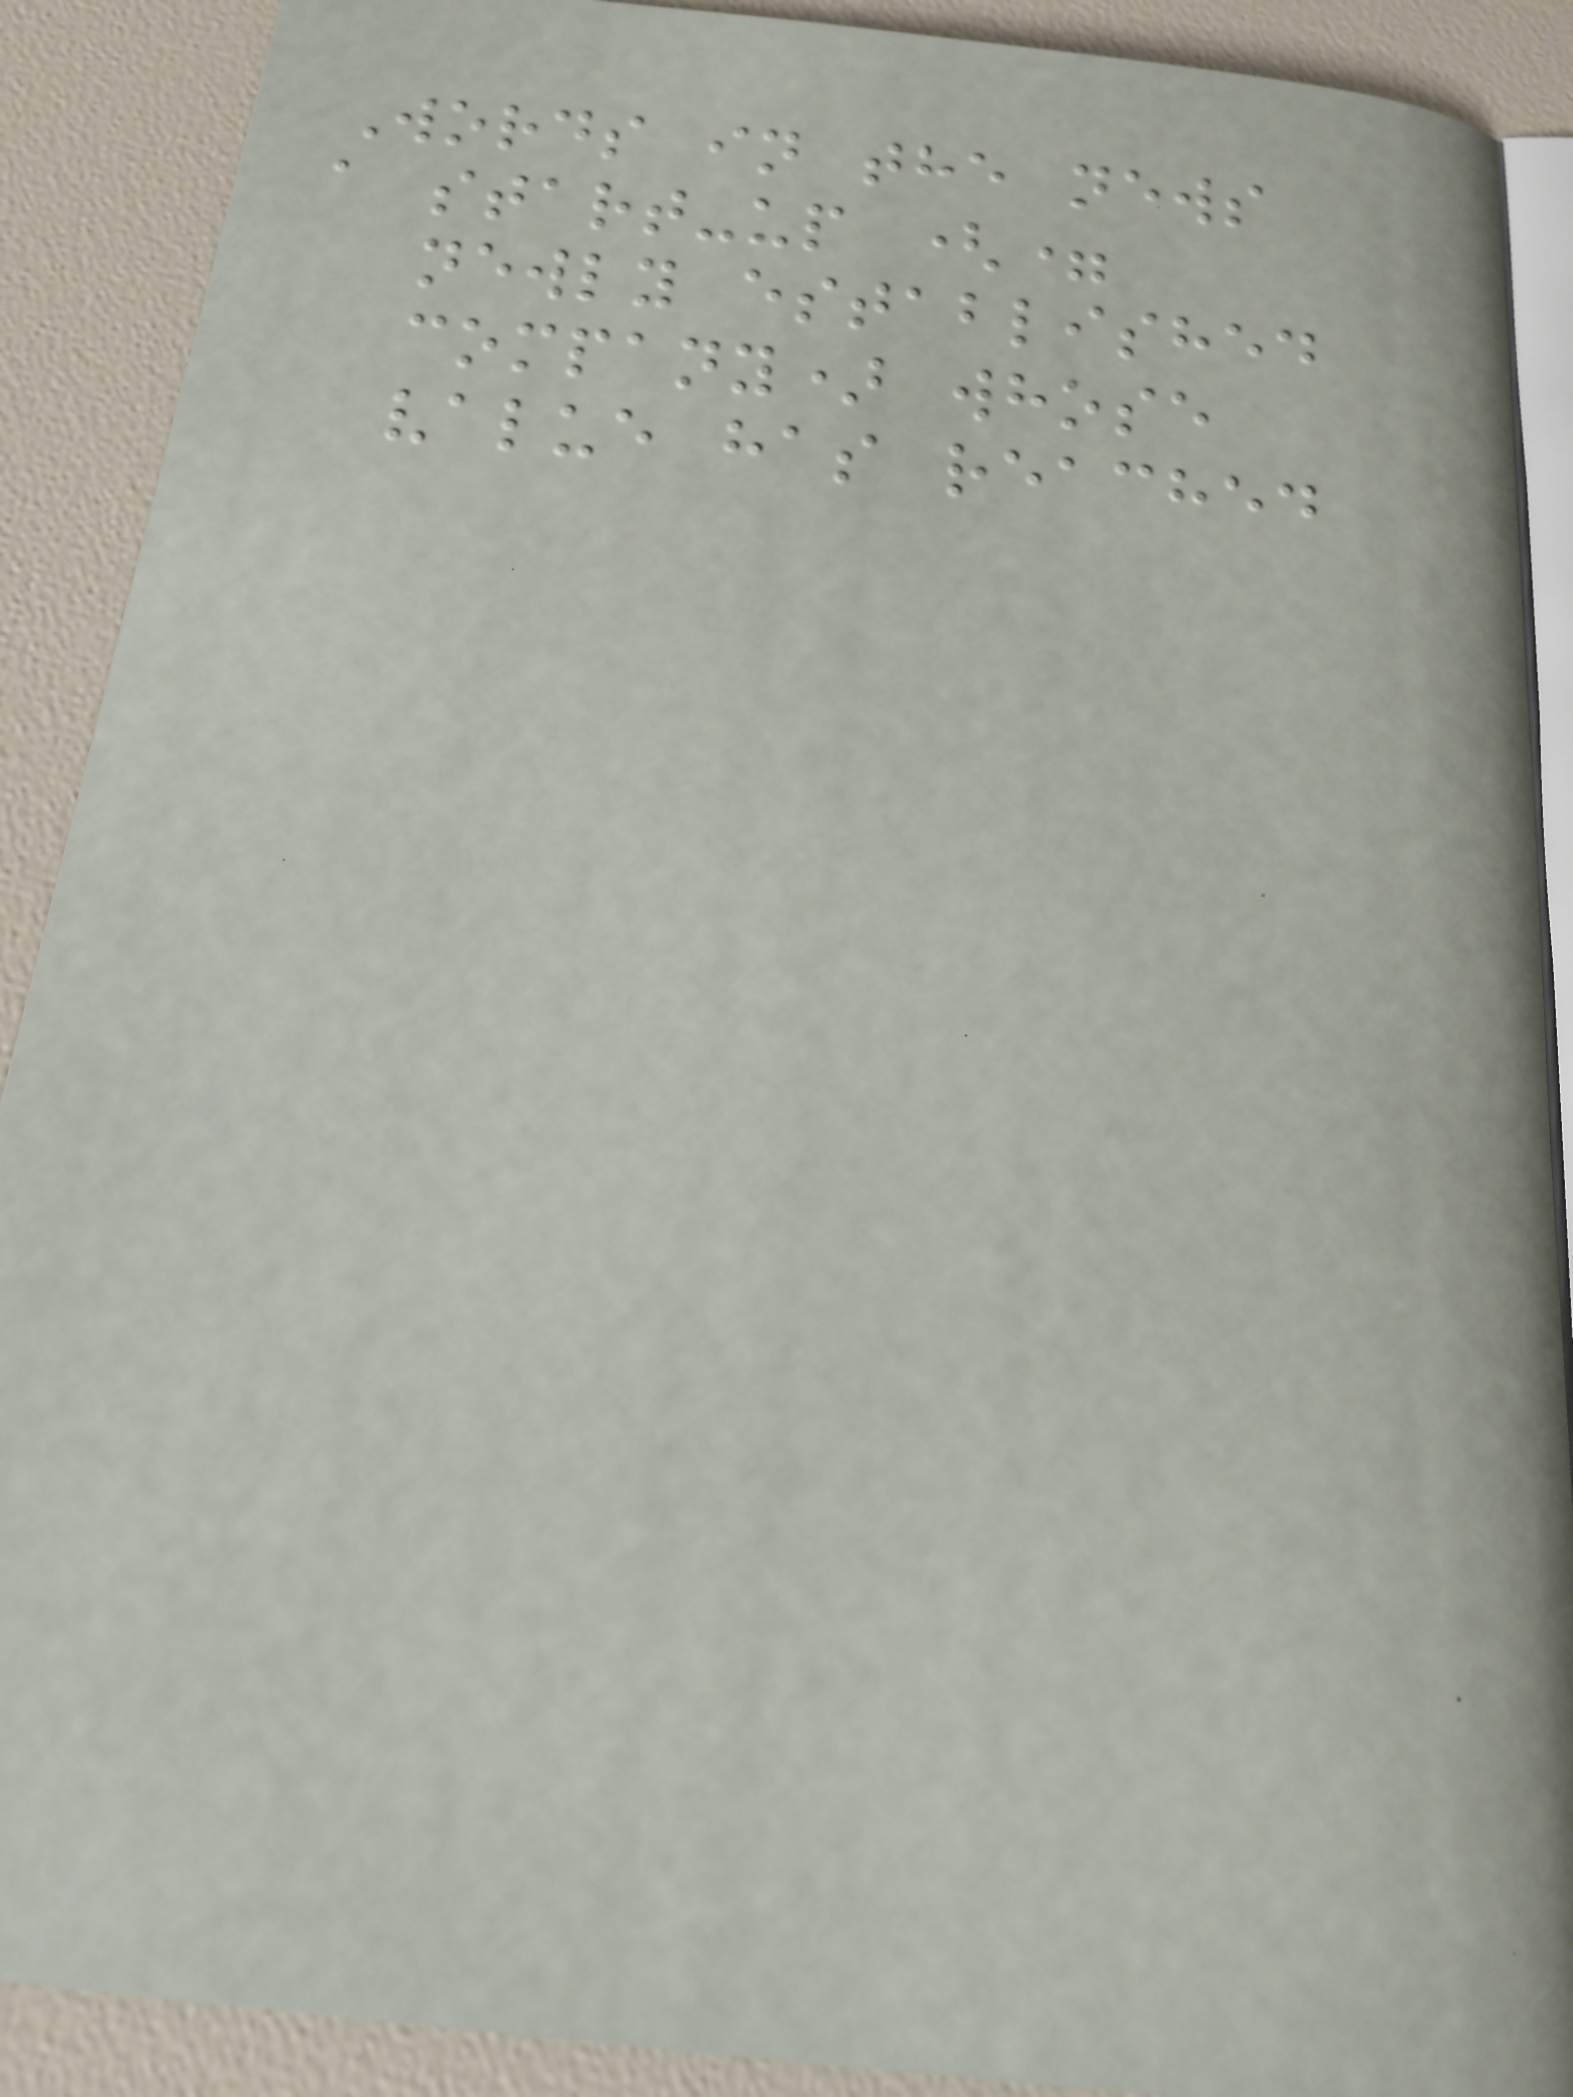Words in the news
a start-up (=
newly established
company) whose
value has reached
